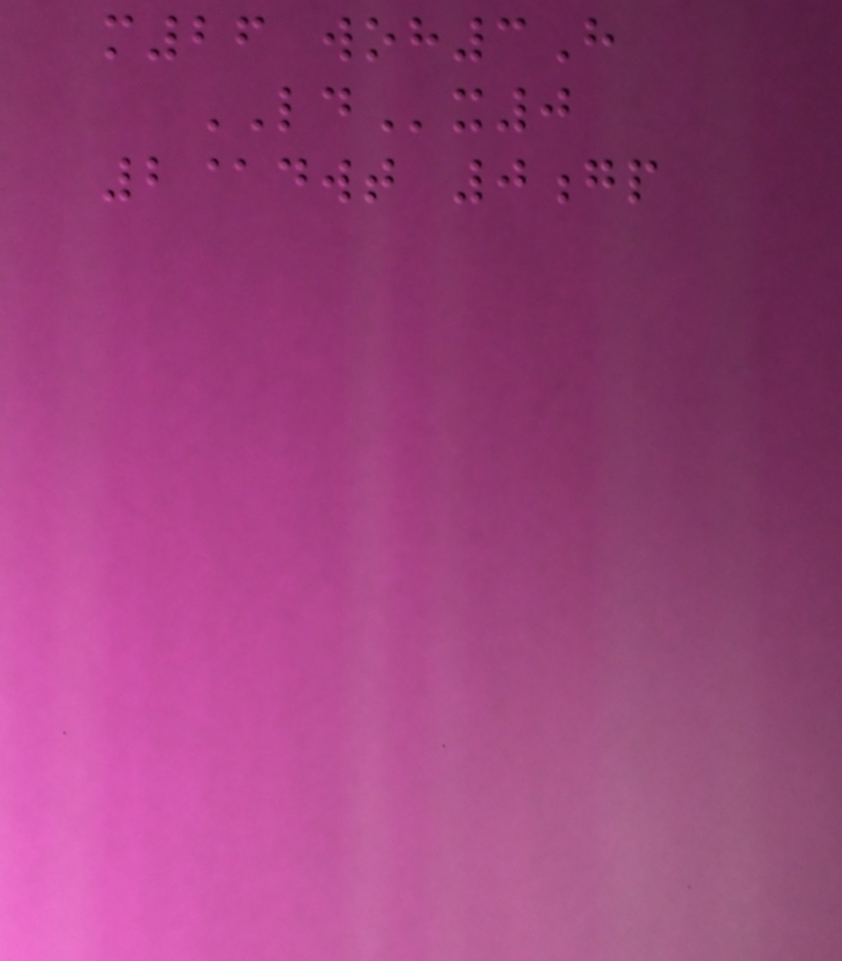m26 woh3H
LDx0
2@dwt 0gp
